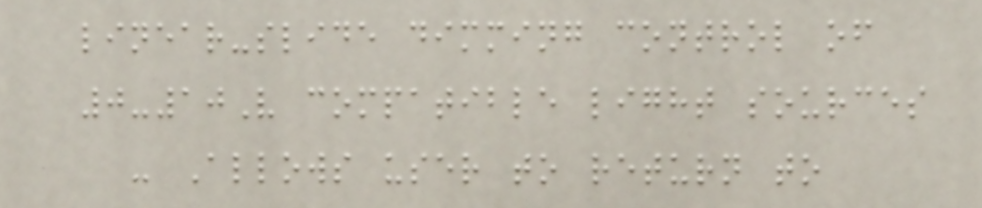linear-slide dimming control of
0-10V compatible light sources
- Allows user to return to
